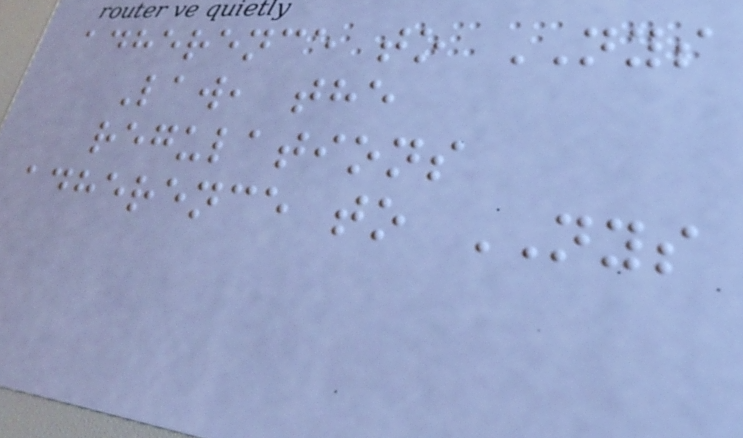adherence to NYS
Law, the
regulations
adherence to NYS
